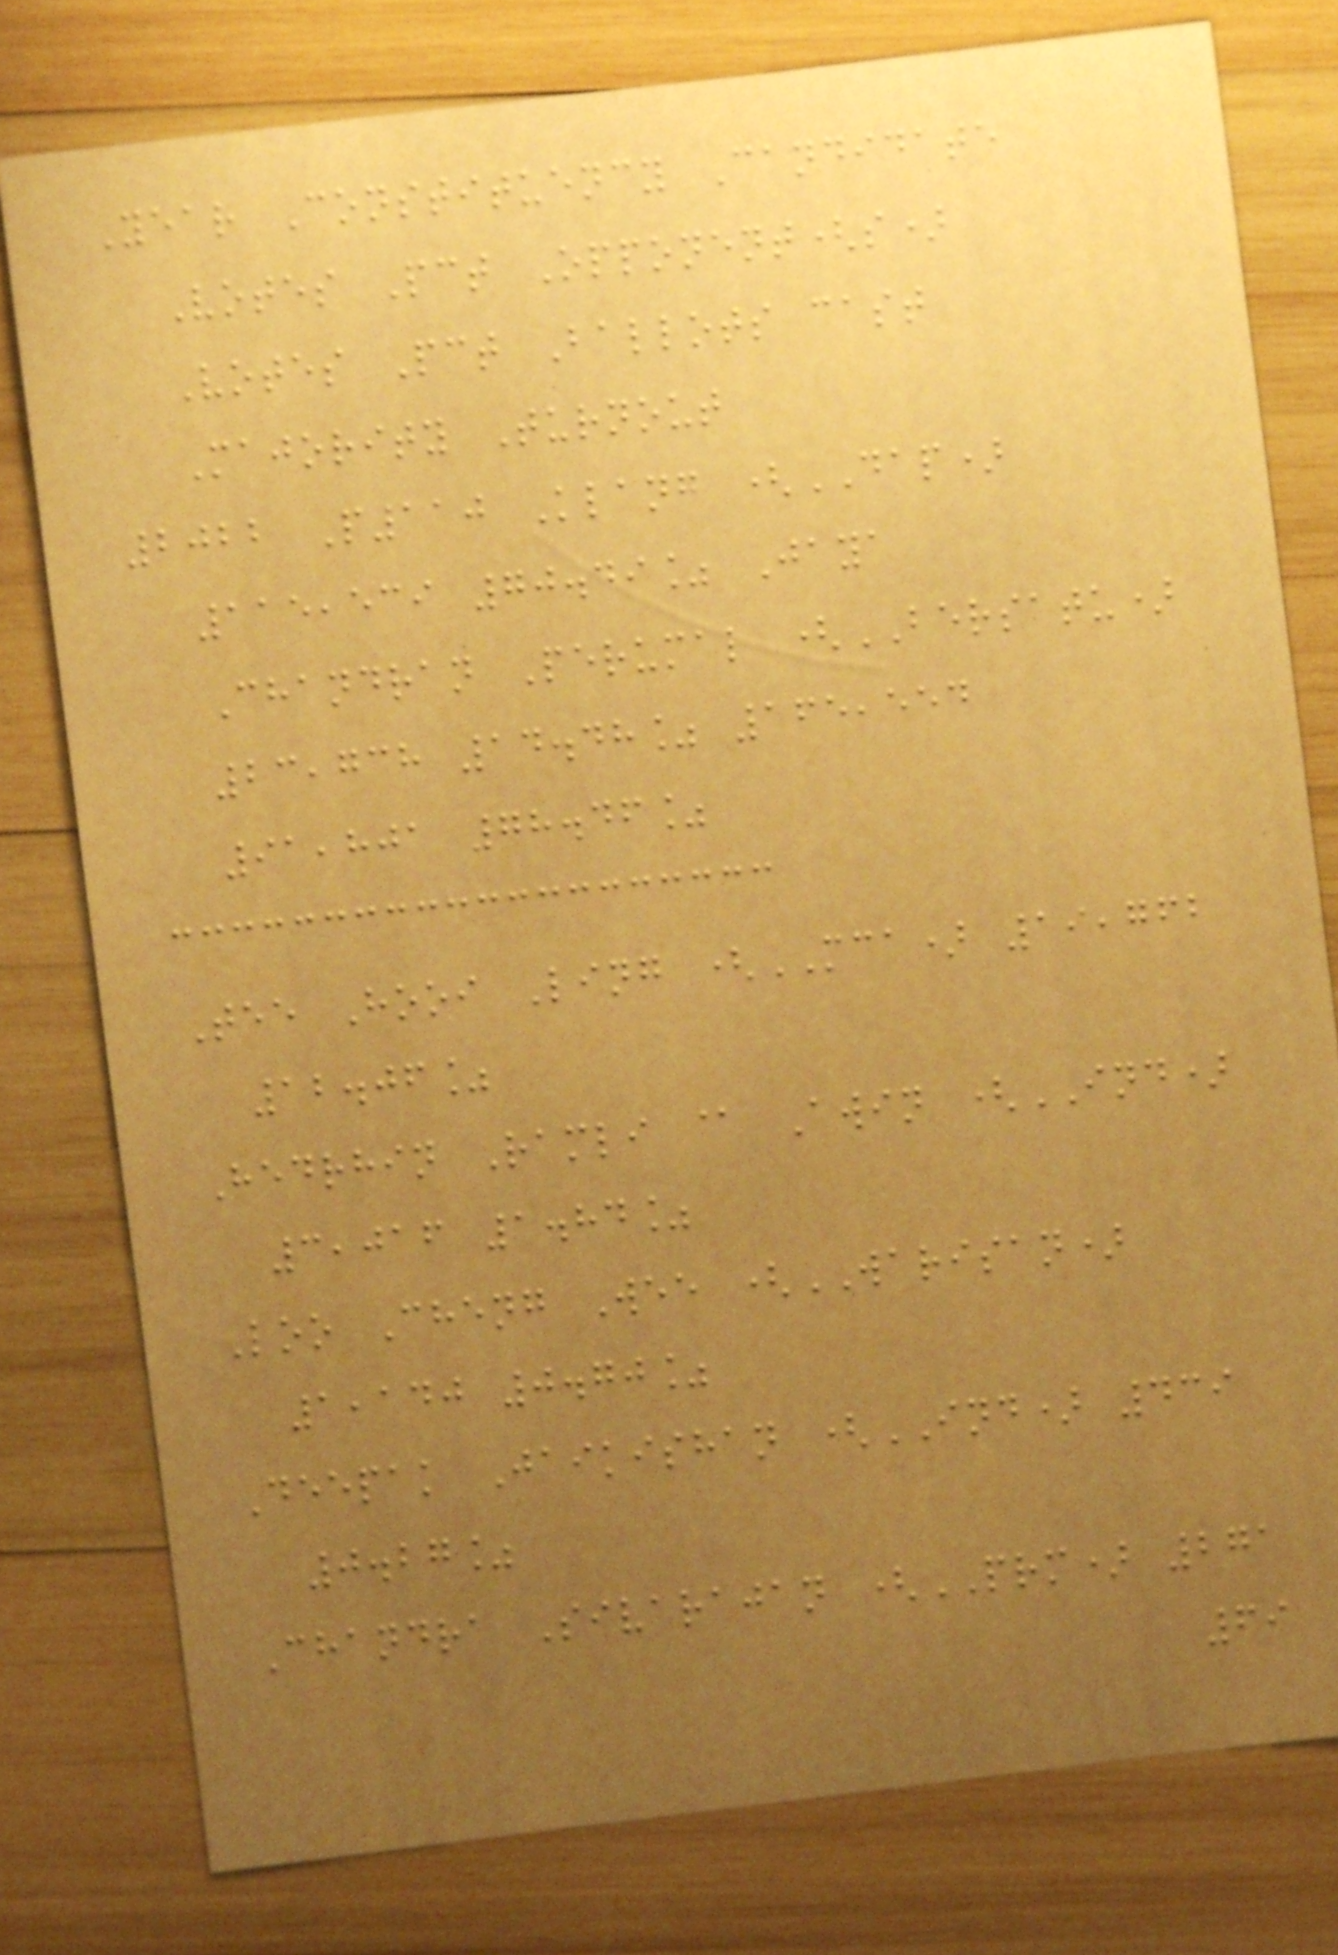Year Constituency Candidate
Votes Pct Opponent(s)
Votes Pct Ballots cast
Majority Turnout
2022 P110 Klang (DAP)
115,539 70.49% Jaya
Chandran Perumal (BERSATU)
23,738 14.48% 165,554
91,801 78.46%
Tee Hooi Ling (MCA) 19,762
12.06%
Hedrhin Ramli @ Awin (IND)
3,016 1.84%
Loo Cheng Wee (WARISAN)
1,140 0.70%
Deepak Jaikishan (IND) 439
0.27%
Chandra Sivarajan (PRM) 271
69
